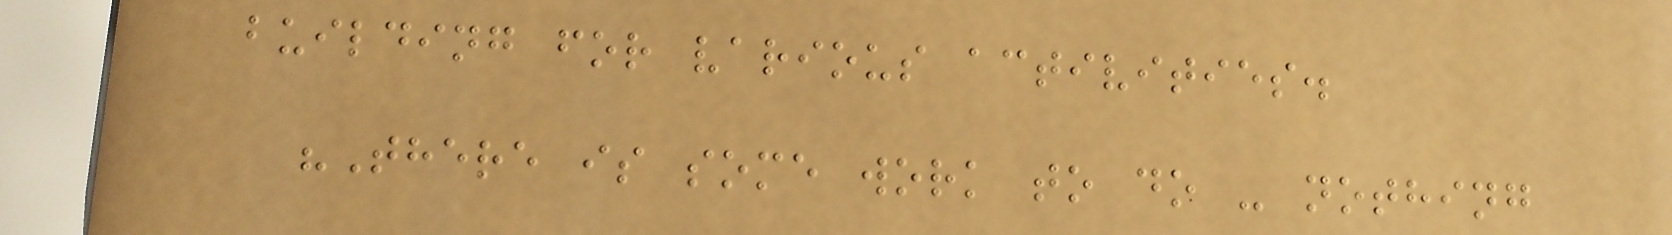building for various activities.
"There is some work to do - nothing
